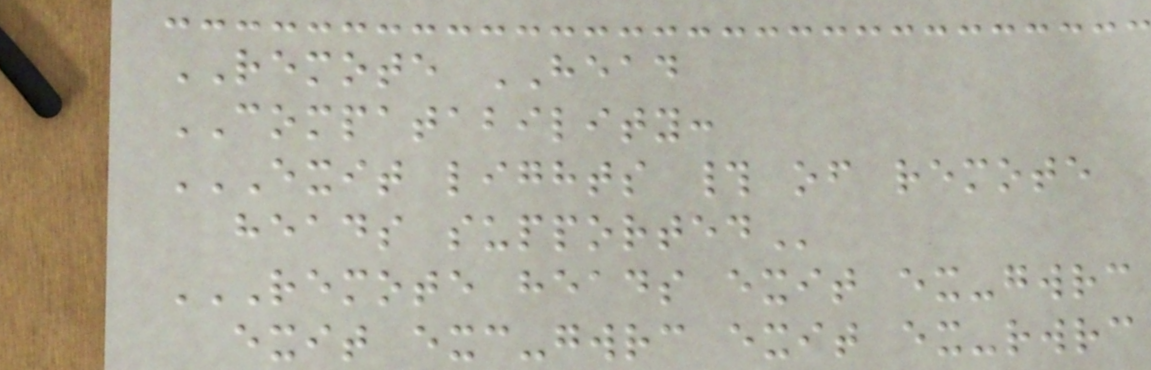REMOTE HEAD
COMPATABILITY:
EXIT LIGHTS # OF REMOTE
HEADS SUPPORTED
REMOTE HEADS EXIT EX-GWRC
EXIT EXC-GWRC EXIT EX-RWRC
